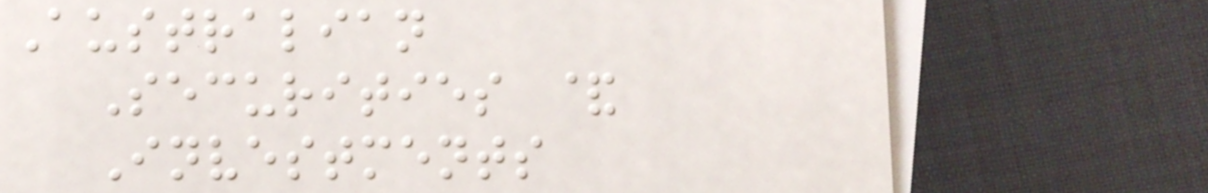Australian
Securities &
Investments
